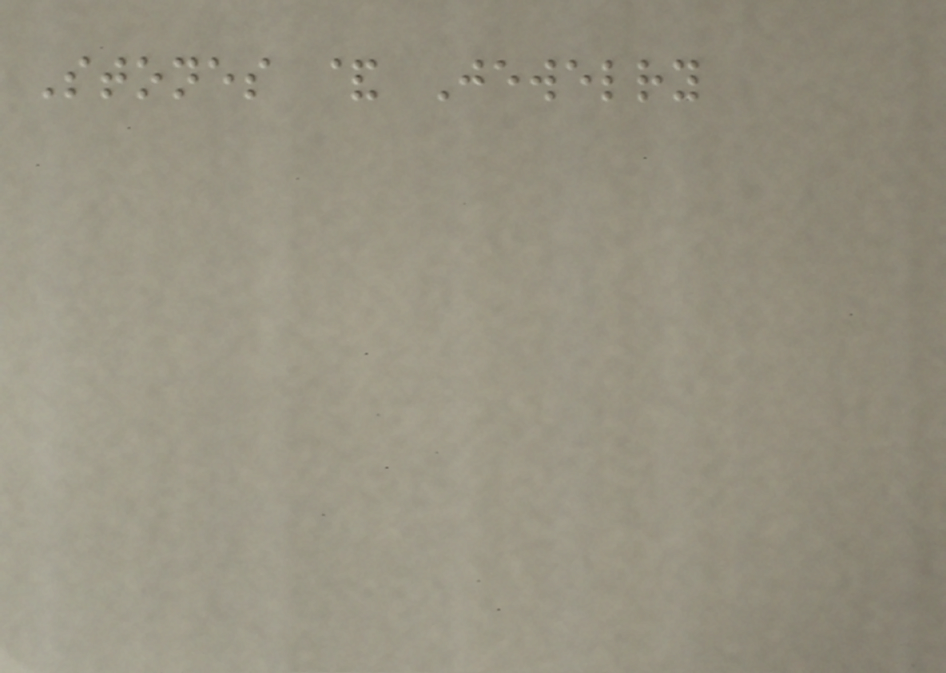Stones & Jewelry
